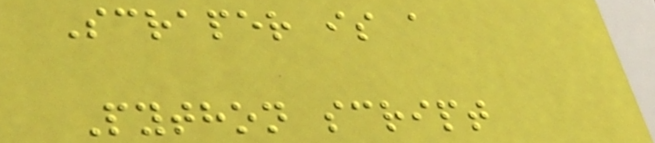Scraper is a
Python script
